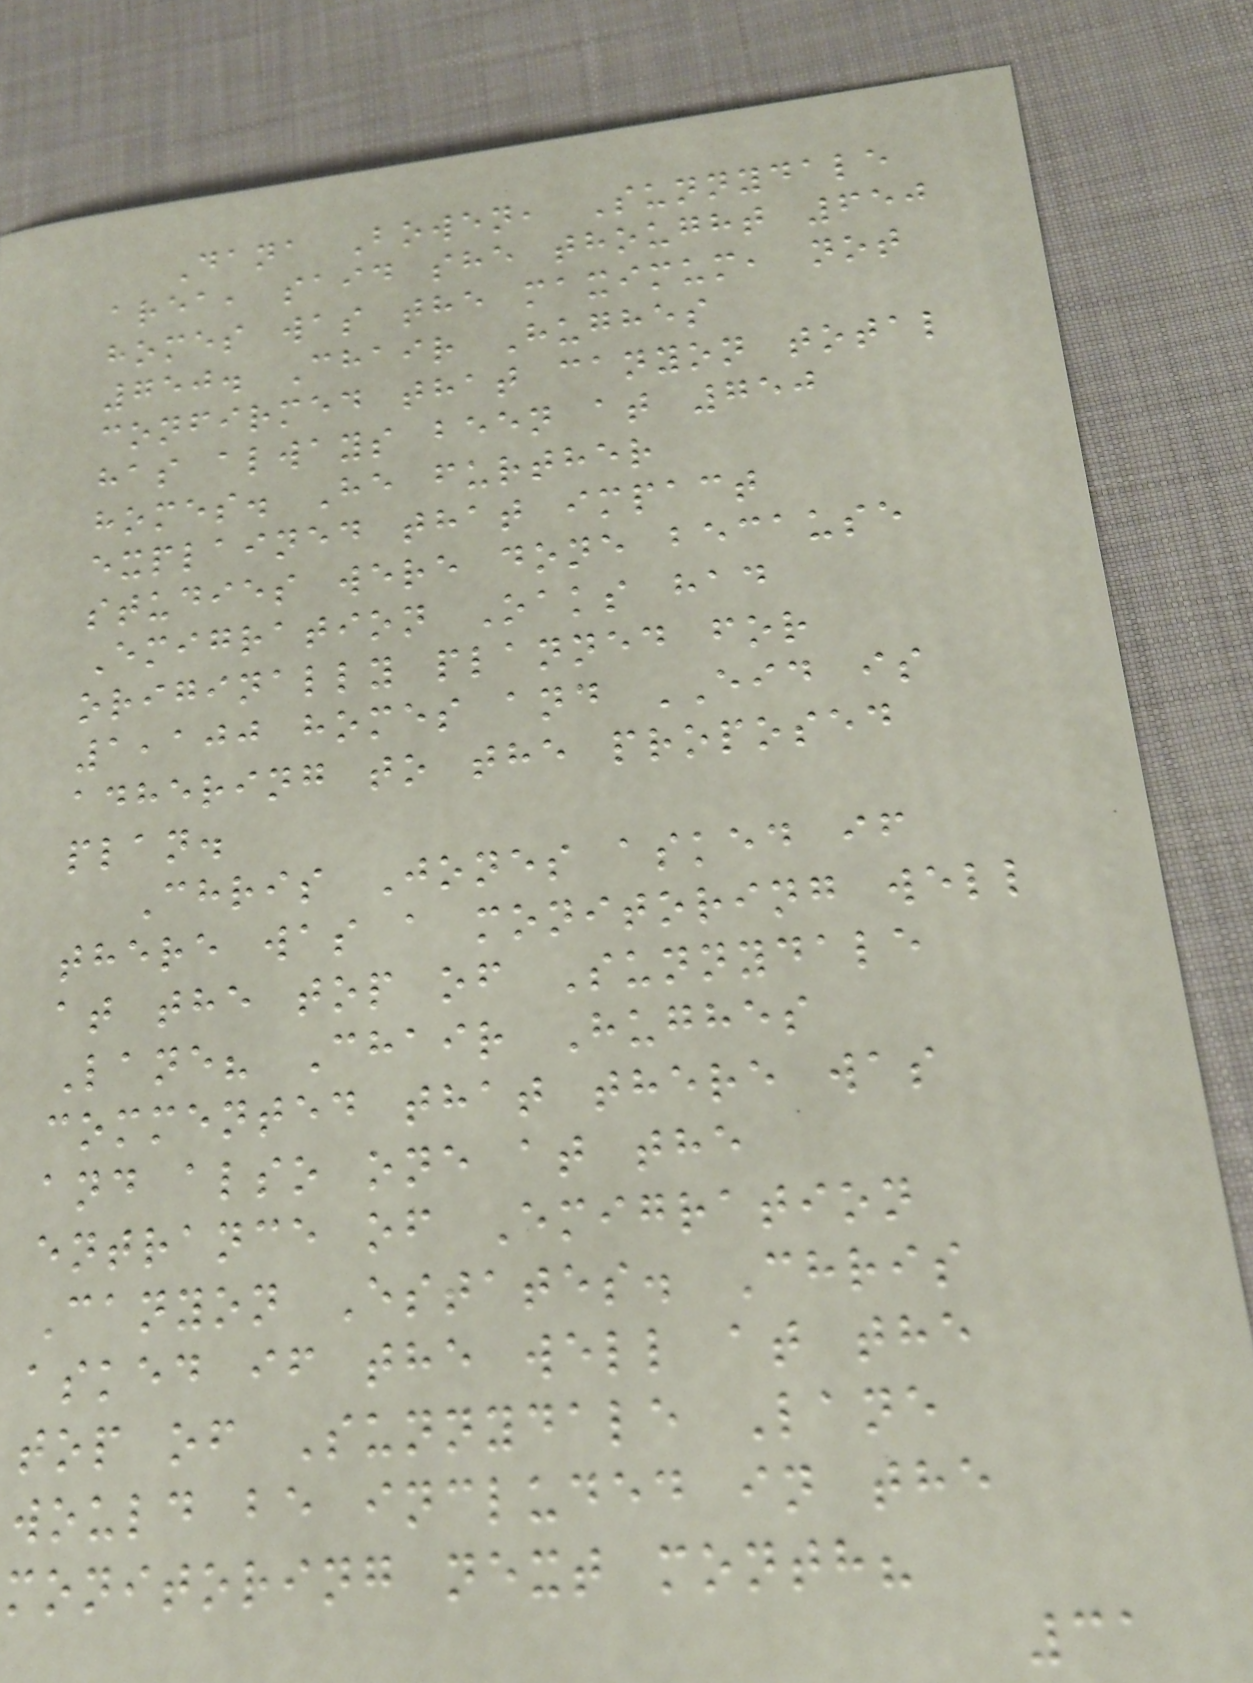Dana Bowen, Sunnydale
area, said she thought 650
homes was the maximum, not
750. Chair Hughes
confirmed that canyon total
has always been at 750
homes. He further
explained that impact
studies were done because
Emigration Oaks had
originally planned for
1,100 homes and EID is
adhering to the proposed
plan.
Chris Jones asked if
there was a monitoring well
at the top of Sunnydale
Lane? Chair Hughes
commented that there was
and also one at the
entrance of Emigration
Canyon Estates. Chris
asked if the well at the
top of Sunnydale Lane
would be included in the
monitoring next month?
31
